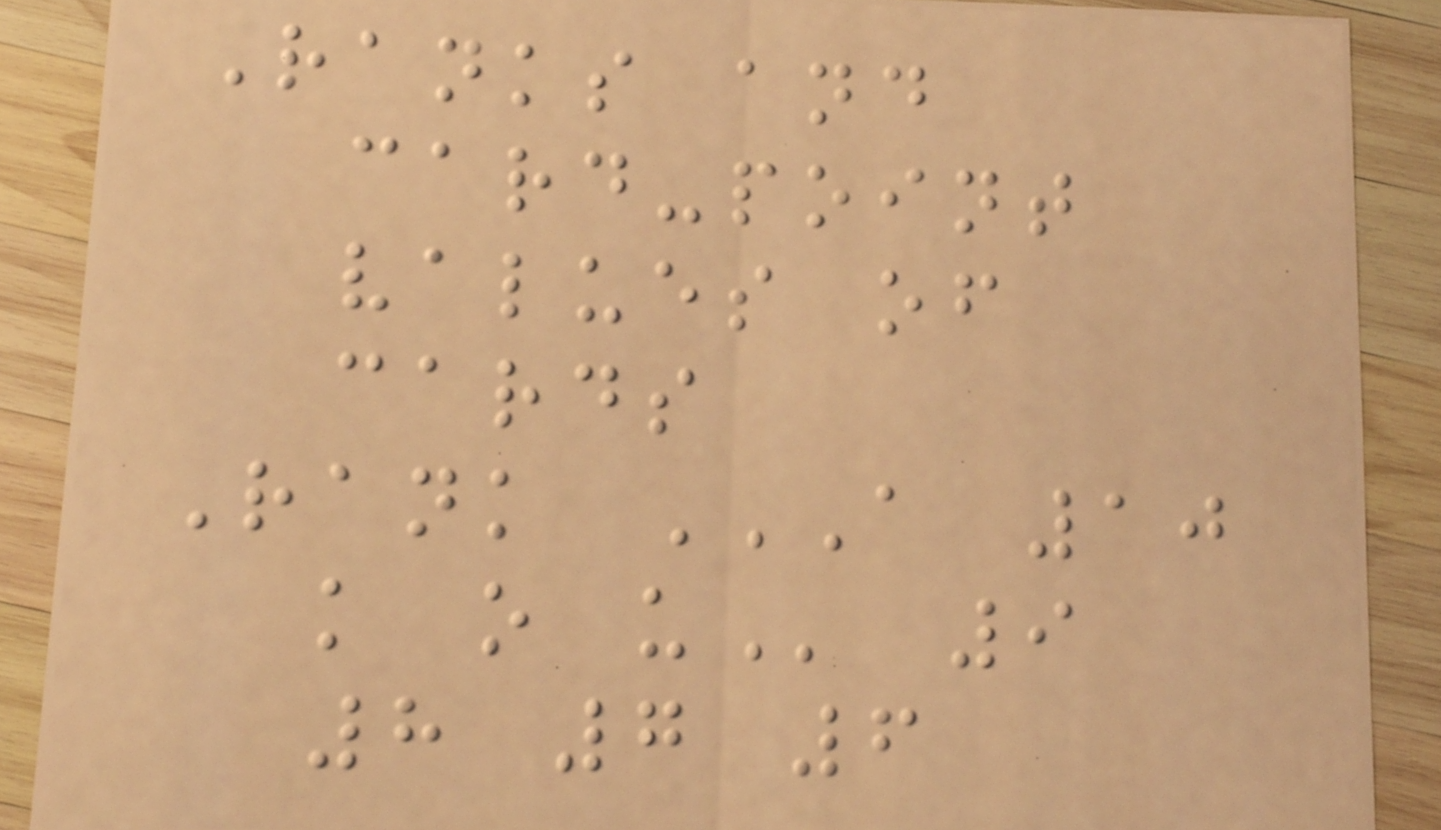Ranks and
card-point
values of
cards
Rank A 10
K O U 9
8 7 6
